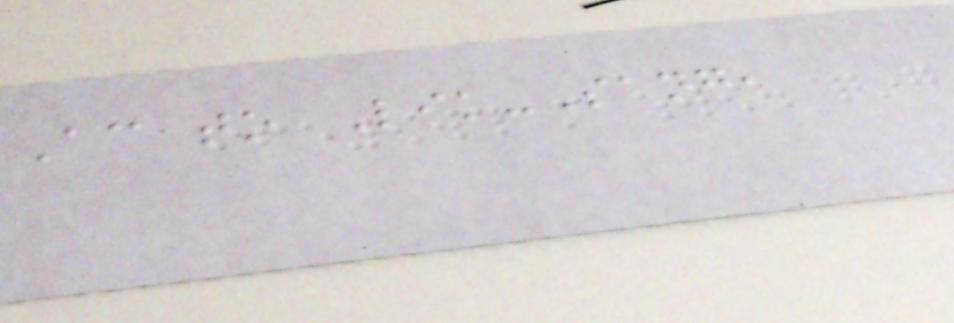According to Lik-Sang,
